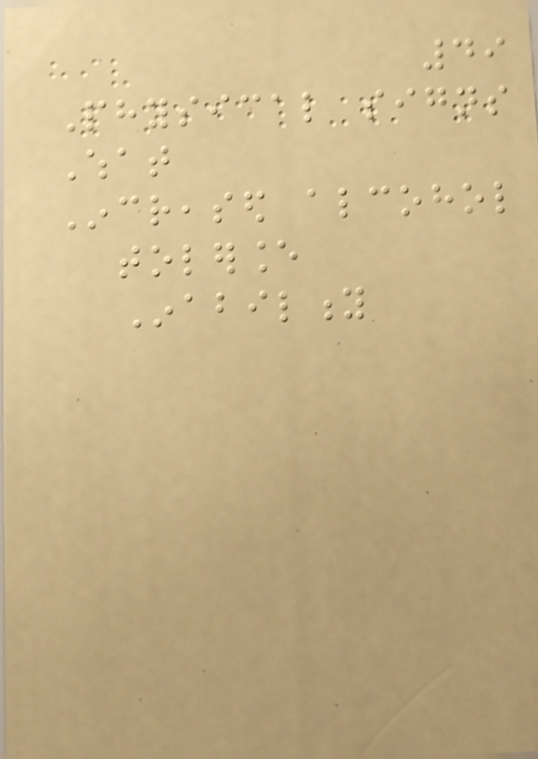49
Physical signs
What
Increased alcohol
tolerance
Inability
